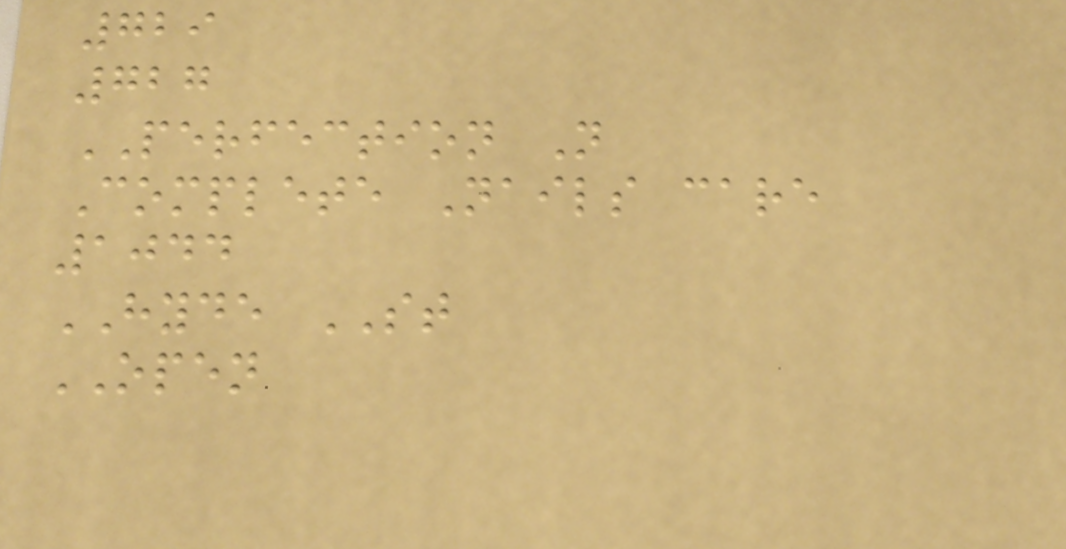729
727
PERFECTION N
Complete Nails care
1044
HYDE ST
OPEN
